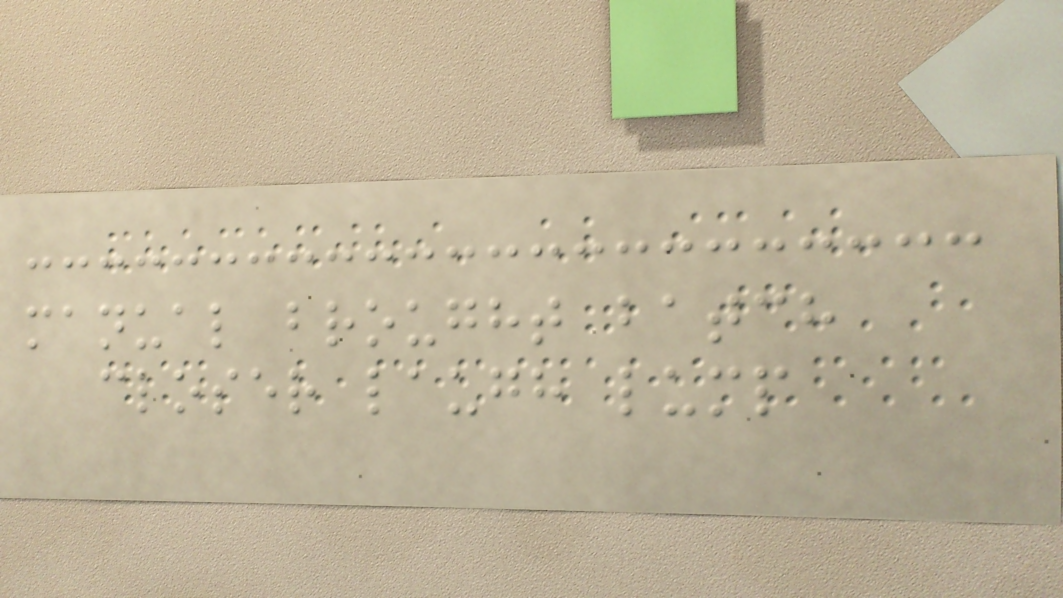manual brought batch
closer laugh lump
